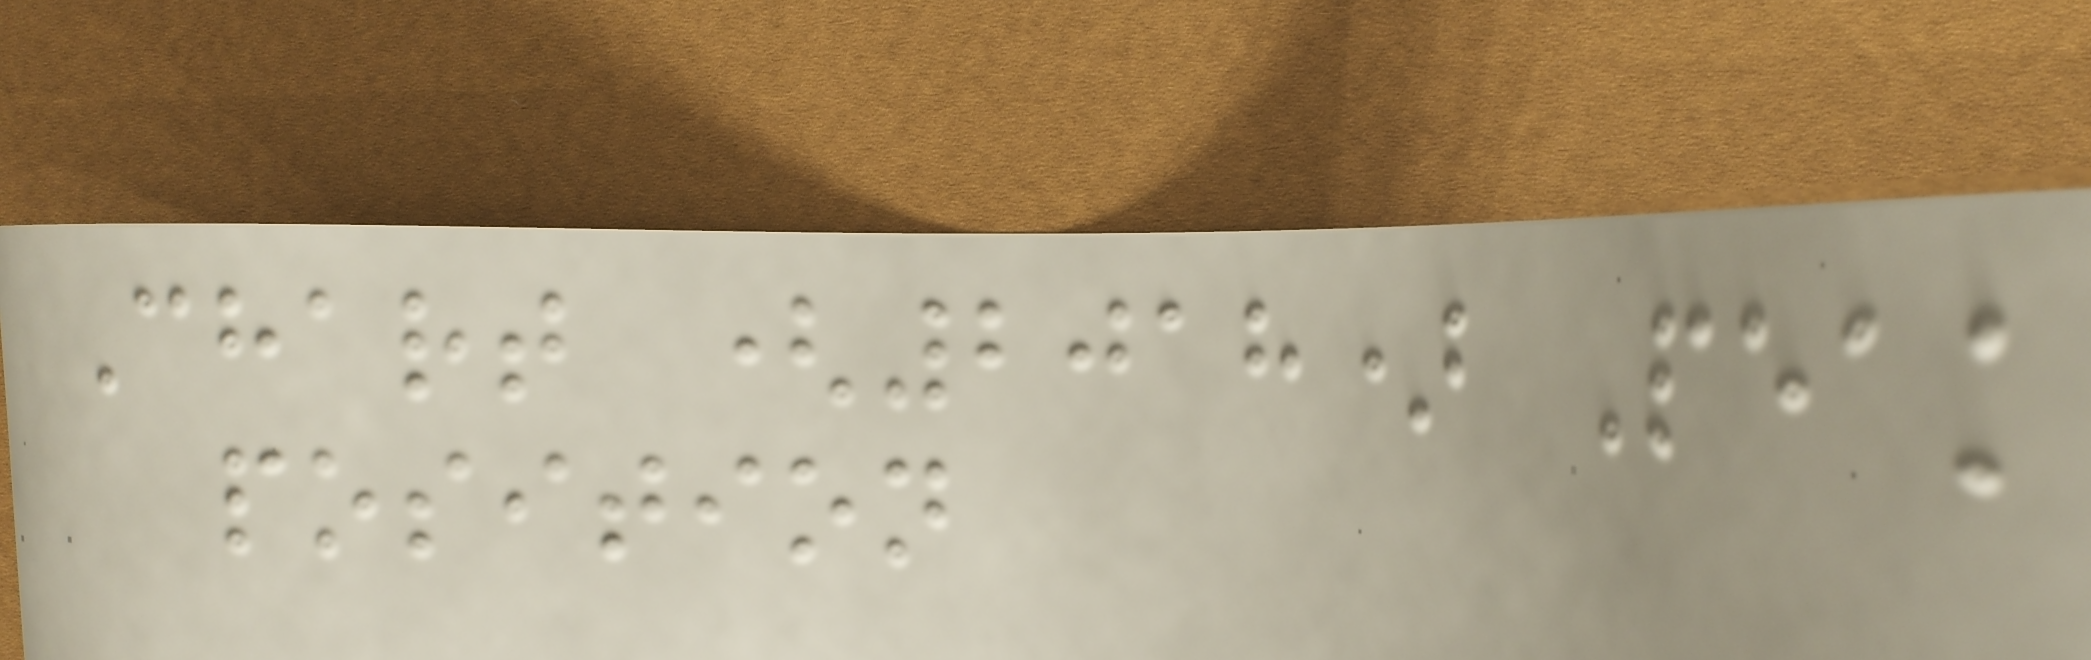Chart (2018) Peak
position
